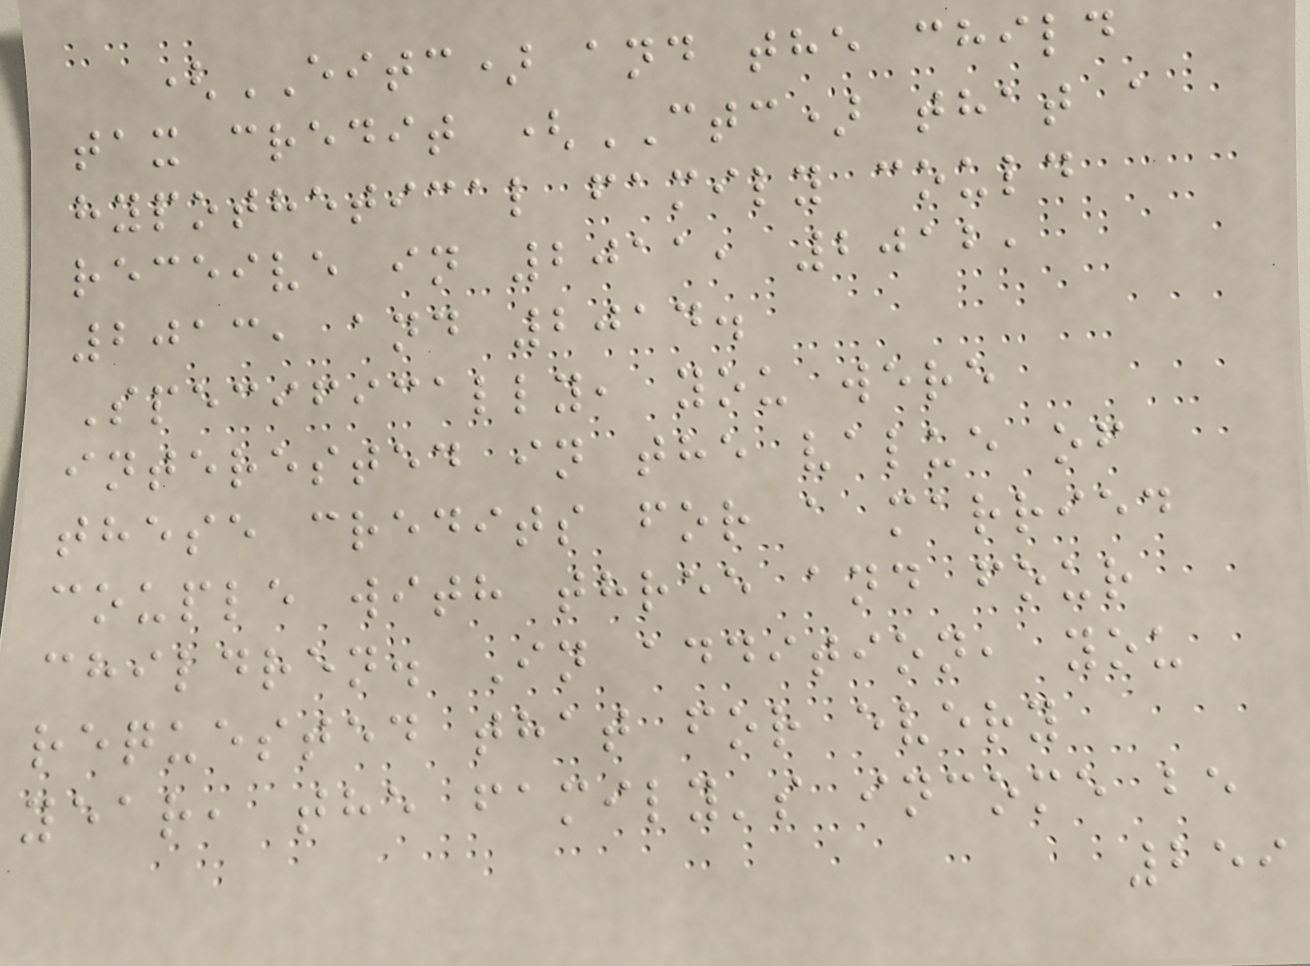(EITC) and the child
tax credit (CTC) that a
hypothetical family could
receive in 2011, 2012,
2013, and 2014.
Specifically, you were
interested in the value of
these credits for a married
couple with three and four
children. In addition, you
requested that for every
year, the family's income be
259
